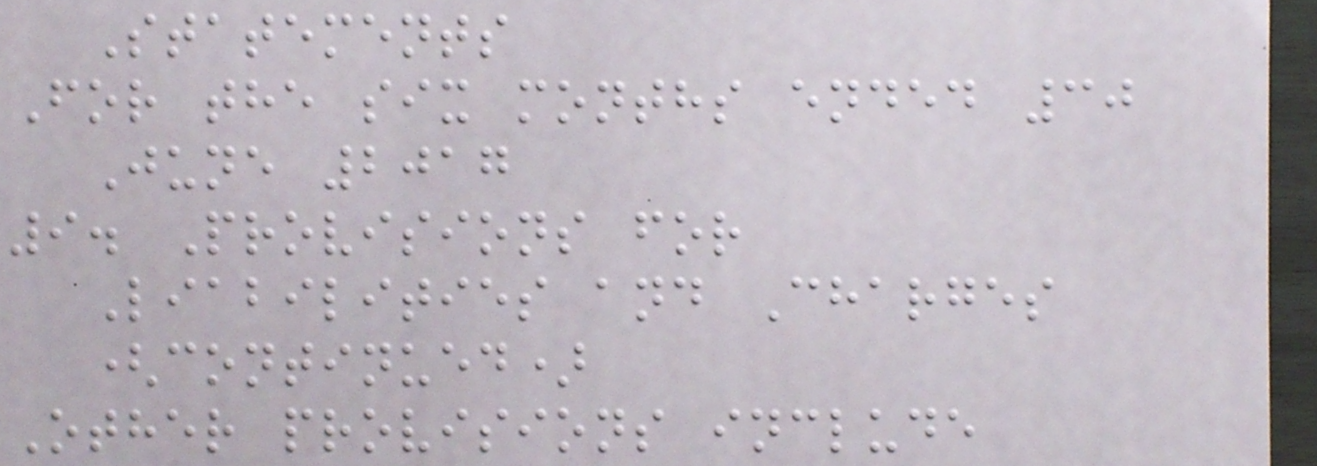Statements
For the six months ended 30
June 2017
9. Provisions for
Liabilities and Charges
(continued)
Other provisions include
